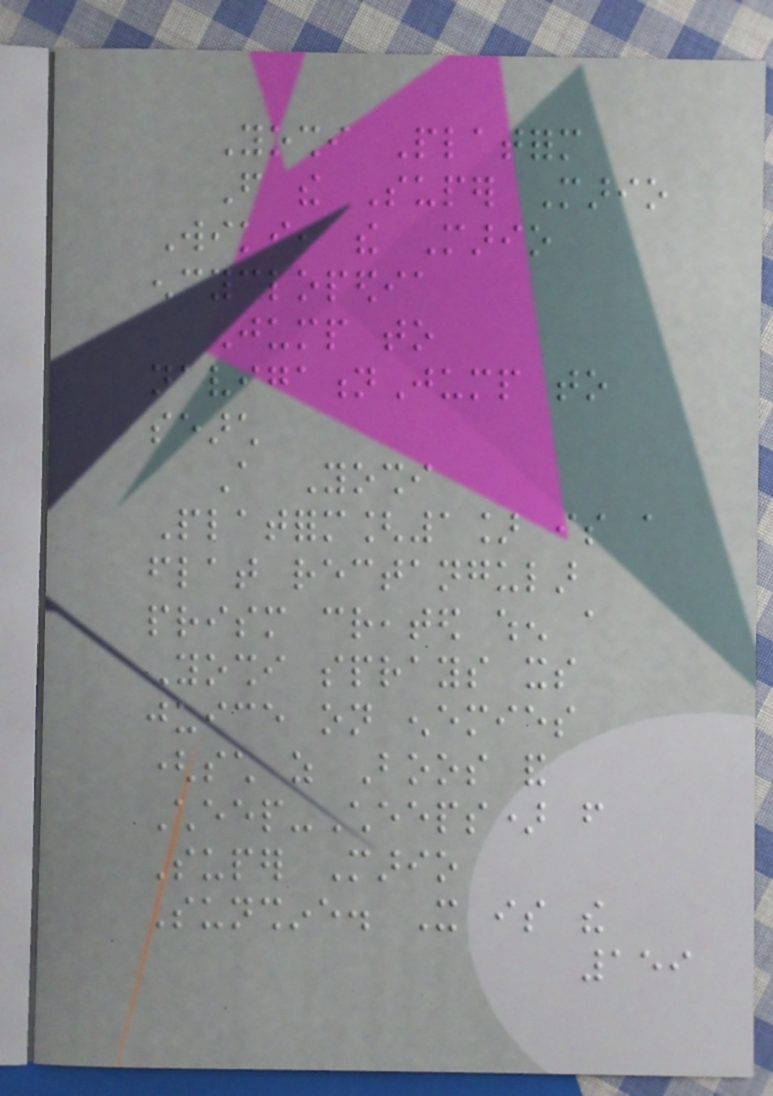Yoshi Platform
From the Super Mario
Wiki, the Mario
encyclopedia
Jump to
navigationJump to
search
A Yoshi
Platform[1] is a
flat rectangular
prism created when a
Yoshi sprays its
juice on enemies
(such as Boos and
Cheep-Cheeps) from
Super Mario
Sunshine. It is the
159
